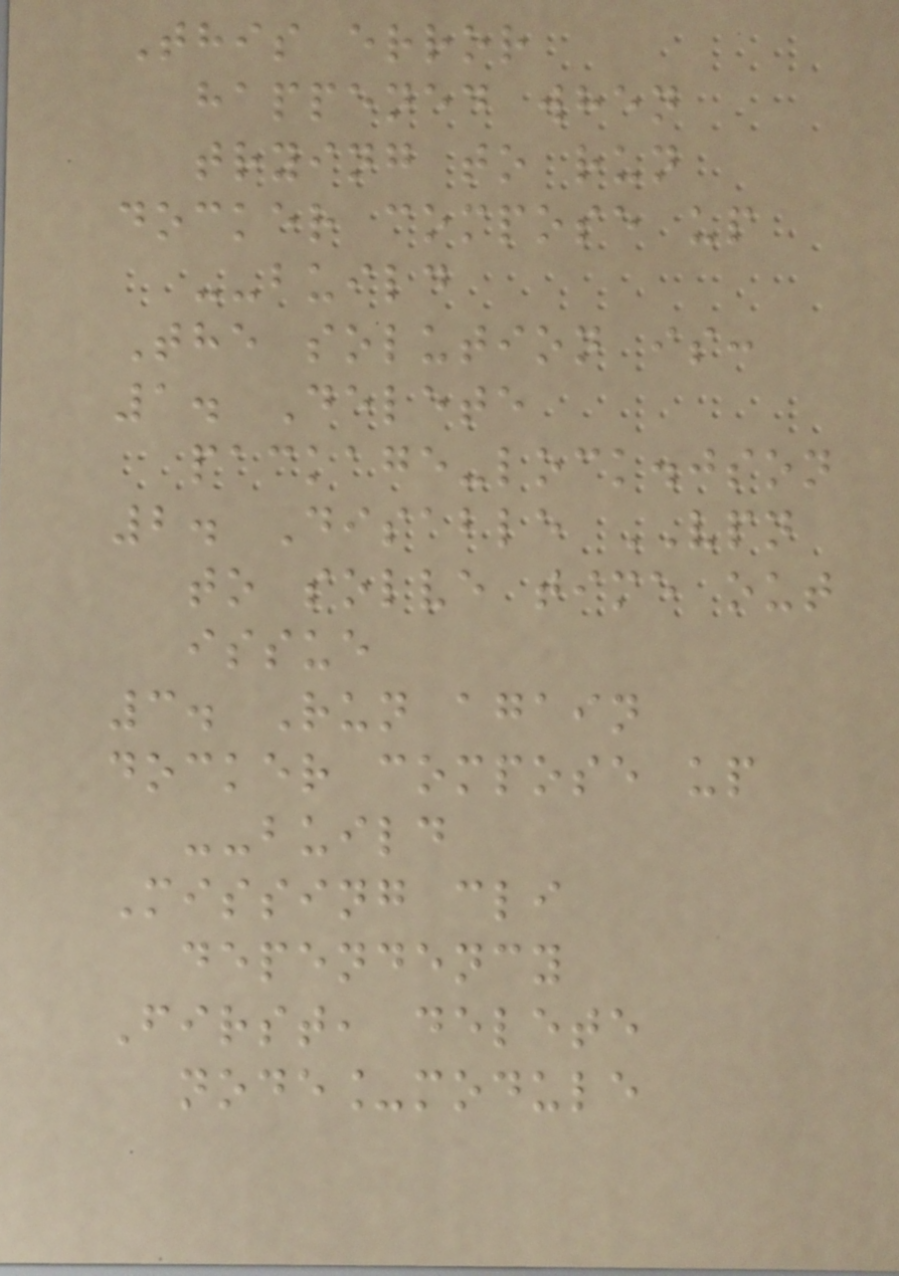This error
happened when
trying to run
docker compose up
--build
The solution is:
1. Delete
package-lock.json
2. Disable VPN
to solve time out
issue
3. Run again
docker compose up
--build
Missing cli
dependency
First, delete
node_module
